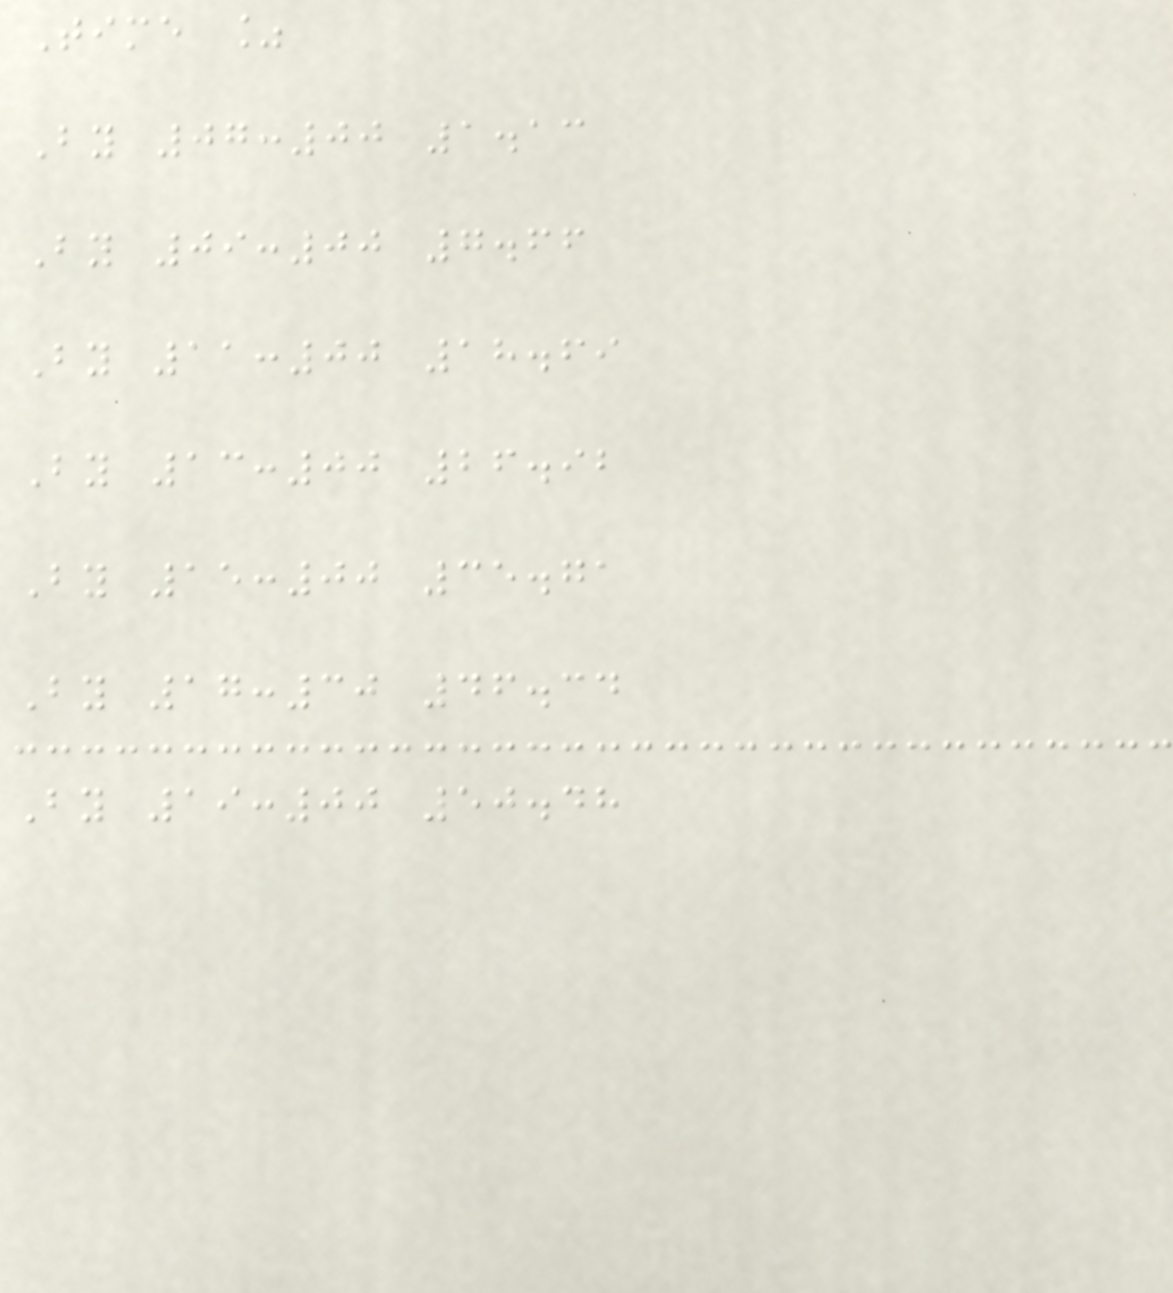Time %
By 07:00 1.13
By 09:00 7.66
By 11:00 18.69
By 13:00 26.92
By 15:00 35.71
By 17:30 46.34
By 19:00 50.48
